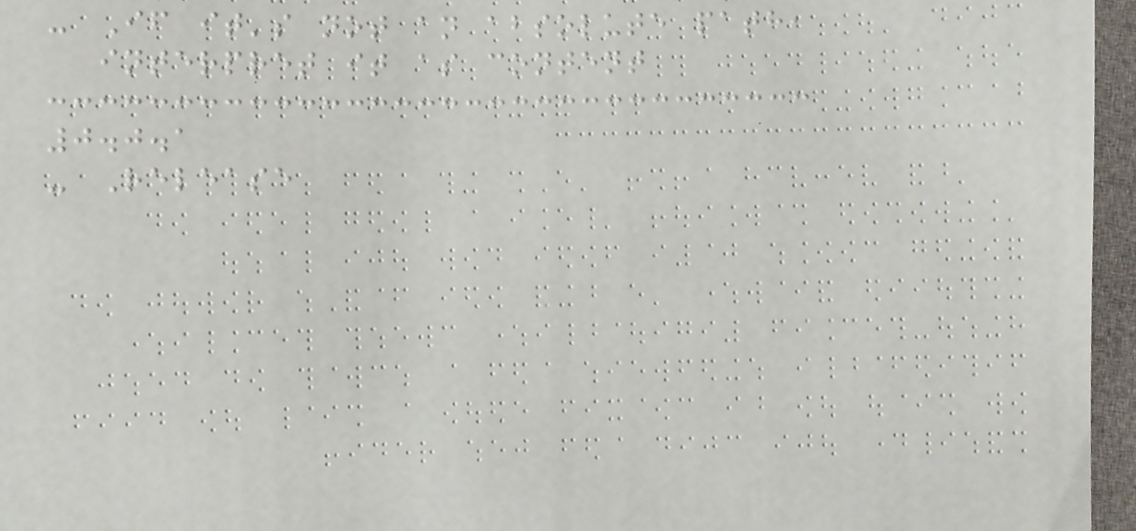- If it's not an absolute path,
interpret it as content
0.0.1
- Release
